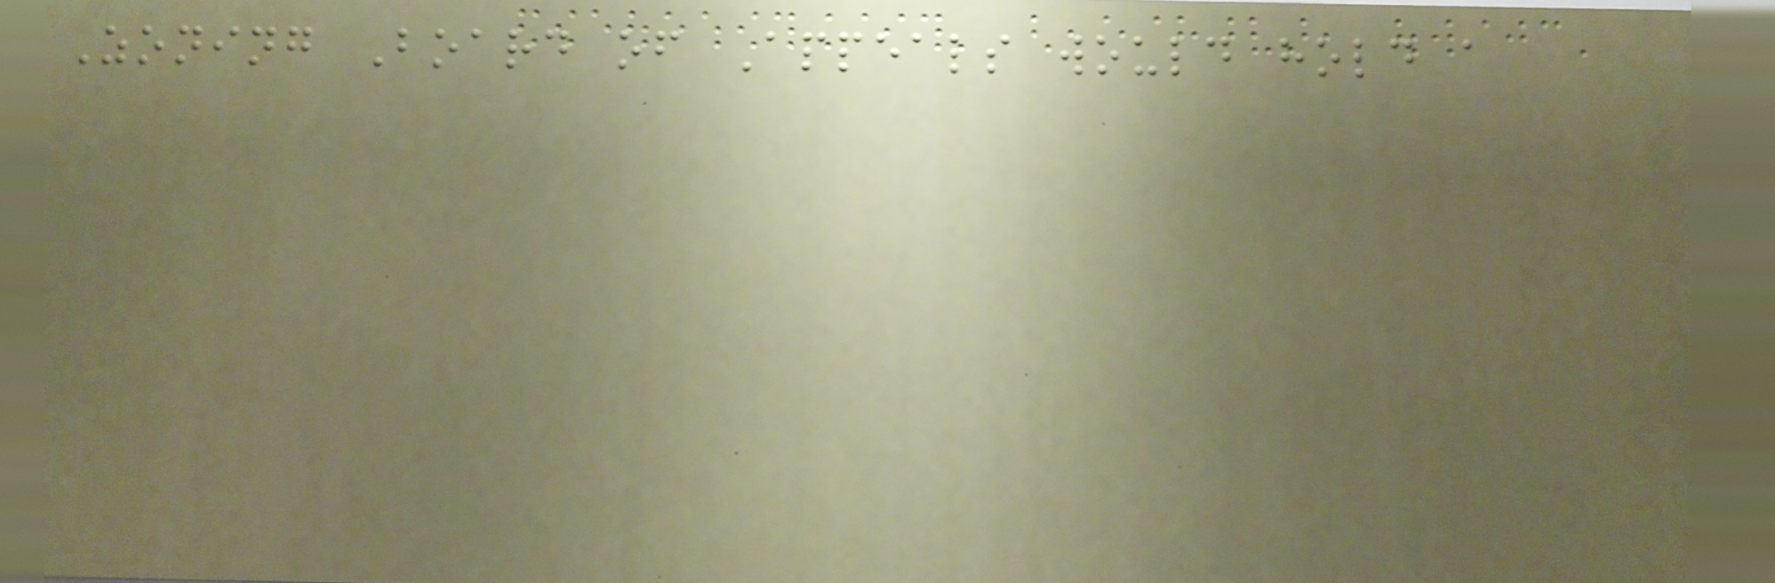Zoning Board of Appeals would hold a
